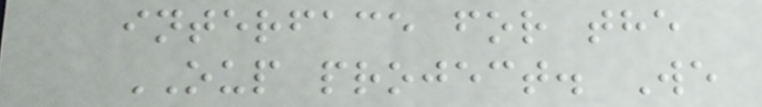interface for the
OUP project. We
